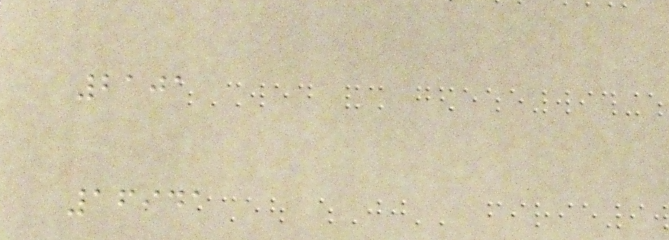2101
16941
